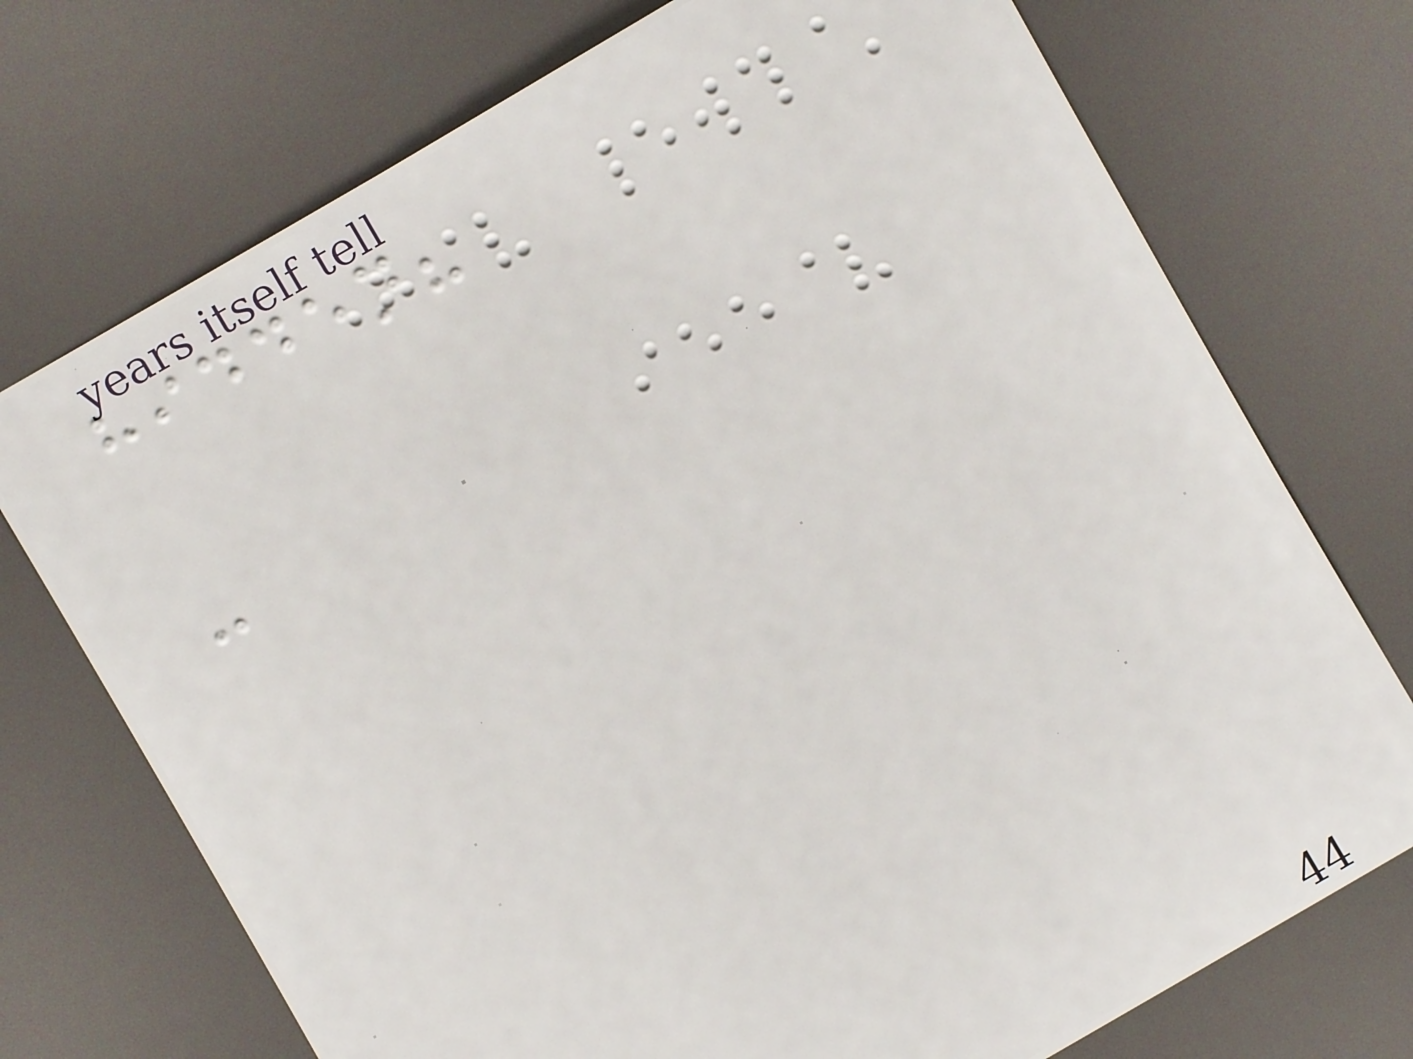hidden?
-
